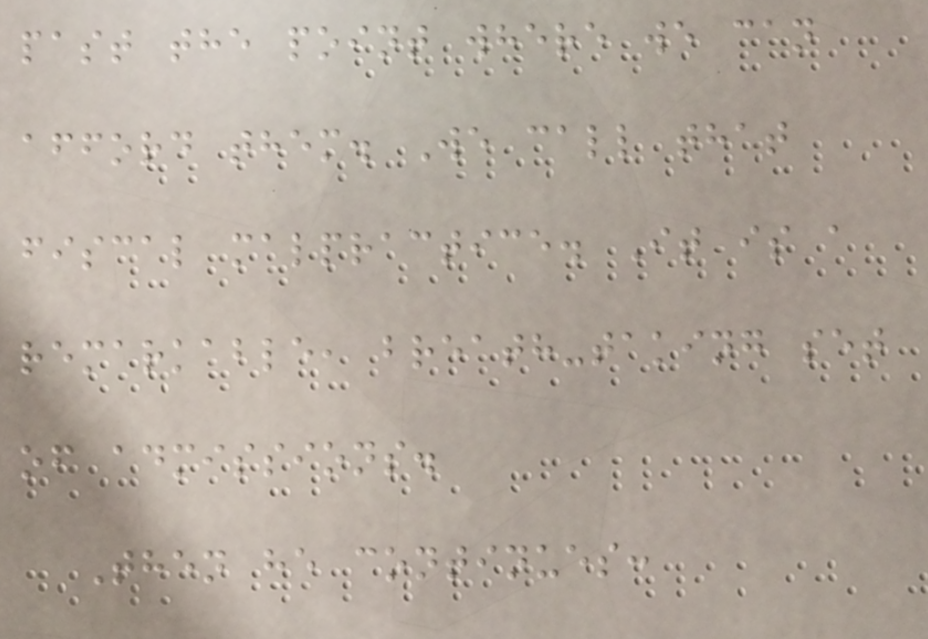past the point where we can
afford them. We call that
fiscal malpractice. It is a
remarkable, breath-taking set
of admissions.
Then he continues:
